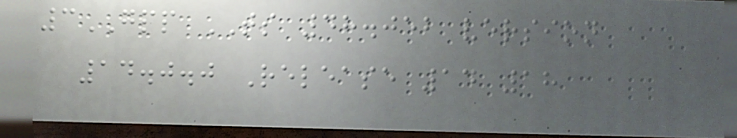3GPP TS 48.052 version
14.0.0 Release 14 18
